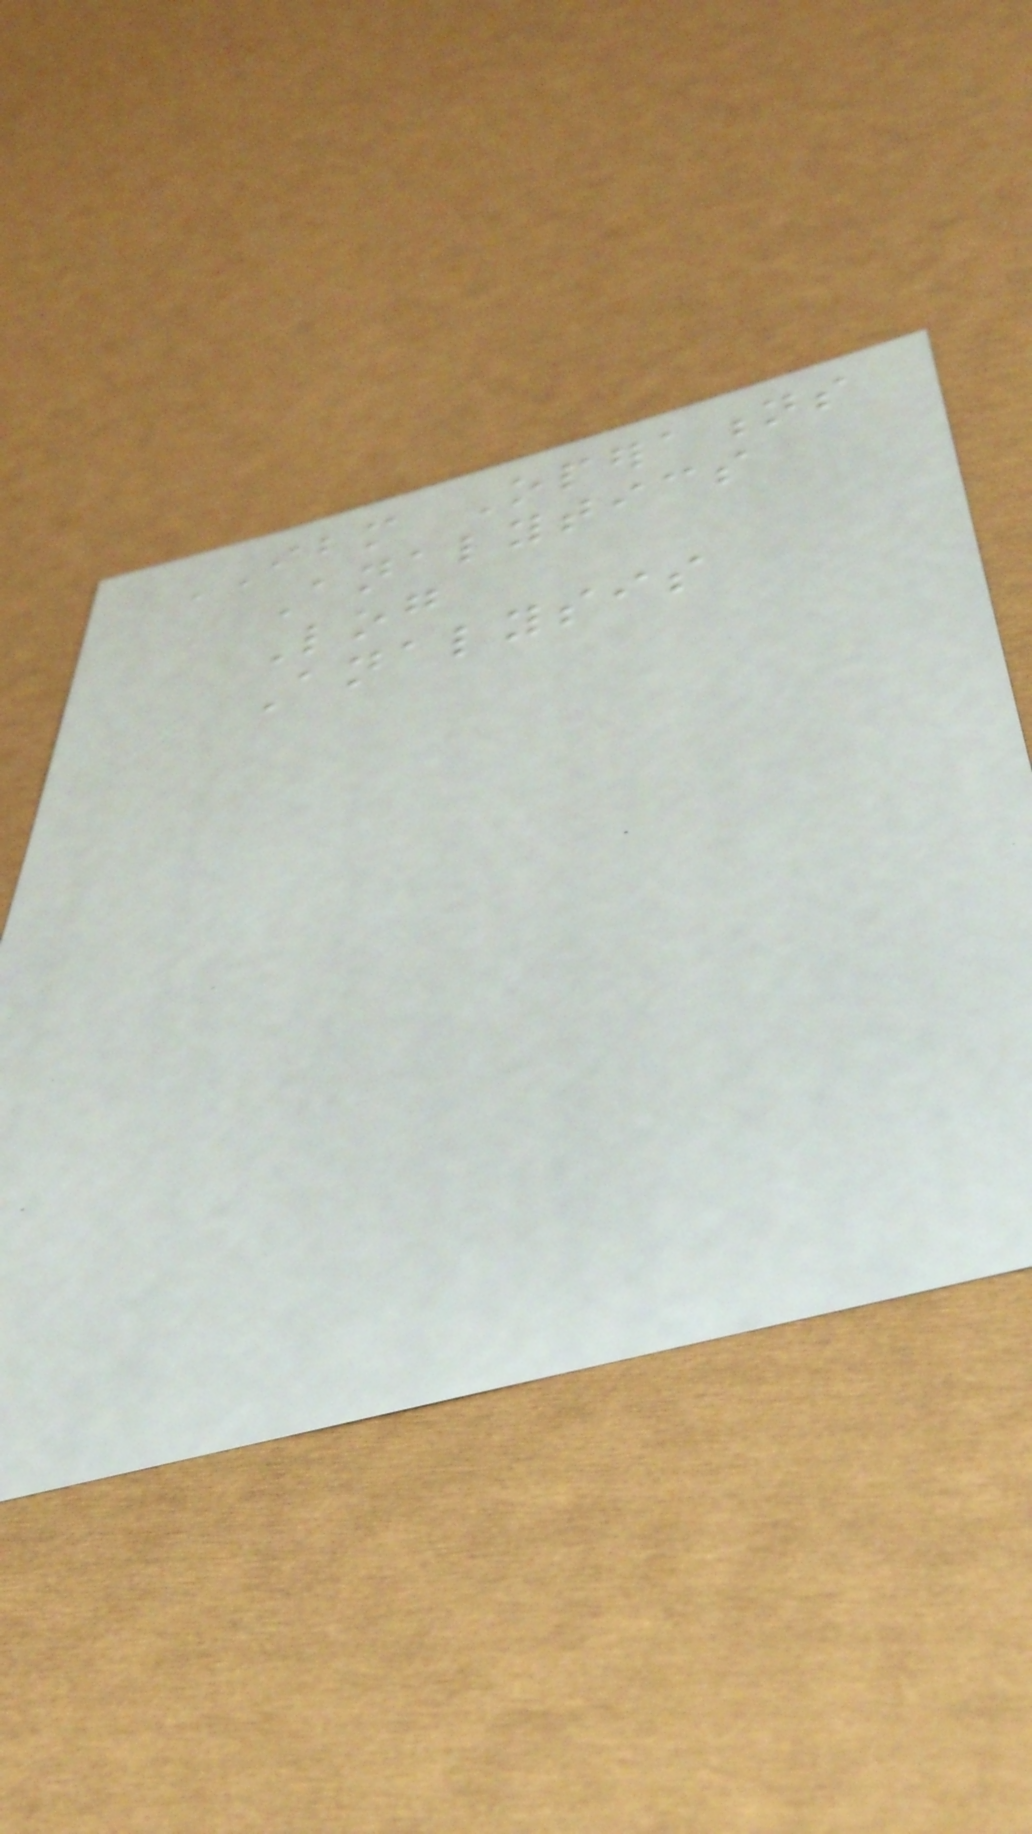IBM Operations
Analytics
Log
Analysis
